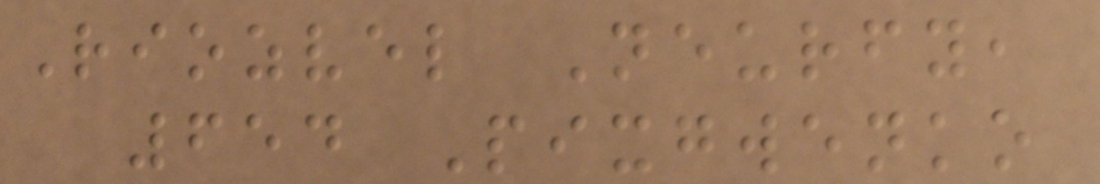Riozvel Neurfy,
654 Pixgwenko
